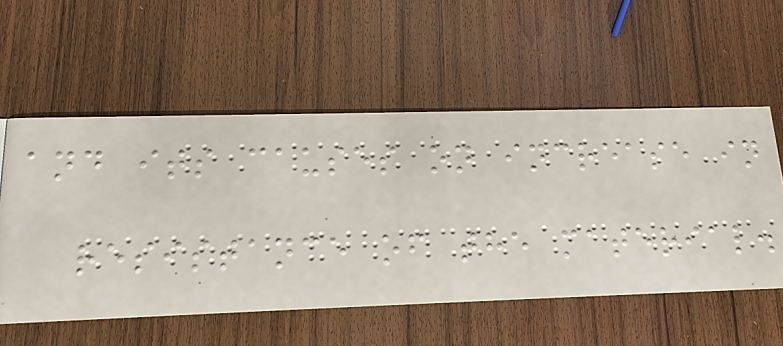and its causes on increase in
resistance of the material.
